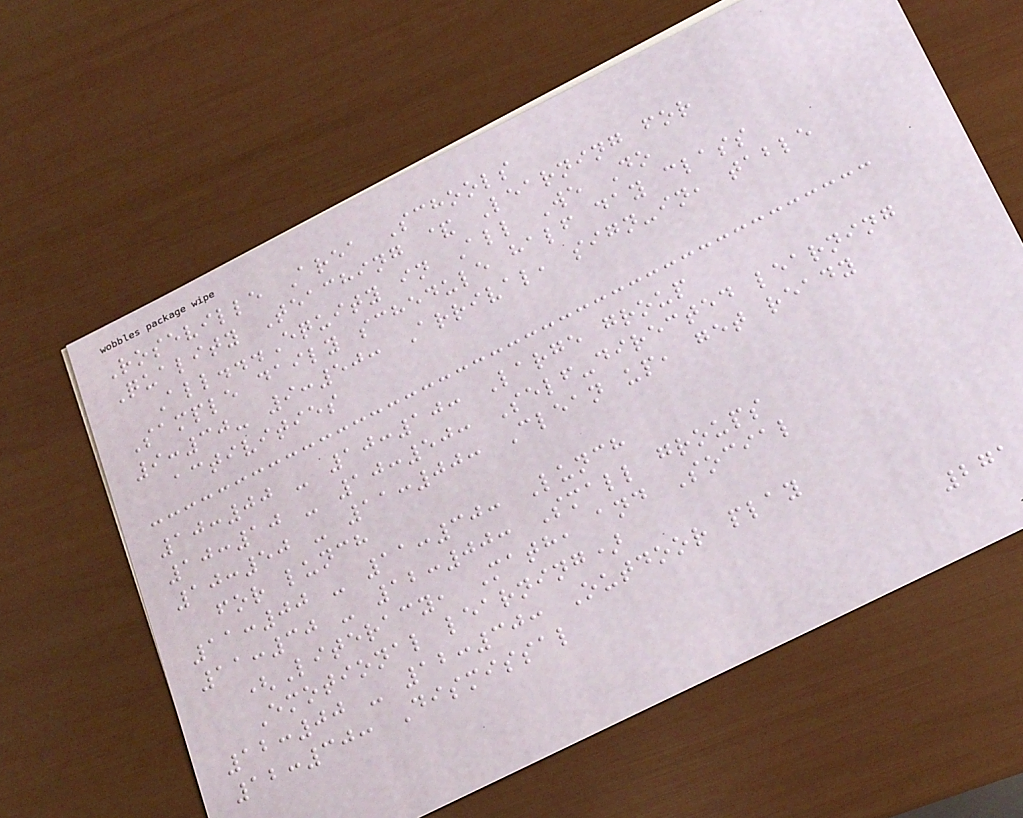Roseville Area Schools
Quality Teaching & Learning for
All...Equity in All We Do
Sample daily schedule half day class
9:30- 9:50: Arrival, sign-in, table
activities
10:00 - 10:10: Large group
10:10 - 10:50: Self-directed learning
10:50 - 11:00: Clean up, get ready
for lunch
11:00 - 11:30: Lunch
11:30 - 12:00: Small groups
(Literacy, Math, and Social
Emotional learning)
12:00 - 12:30: Outdoor play
12:30: Dismissal
271
